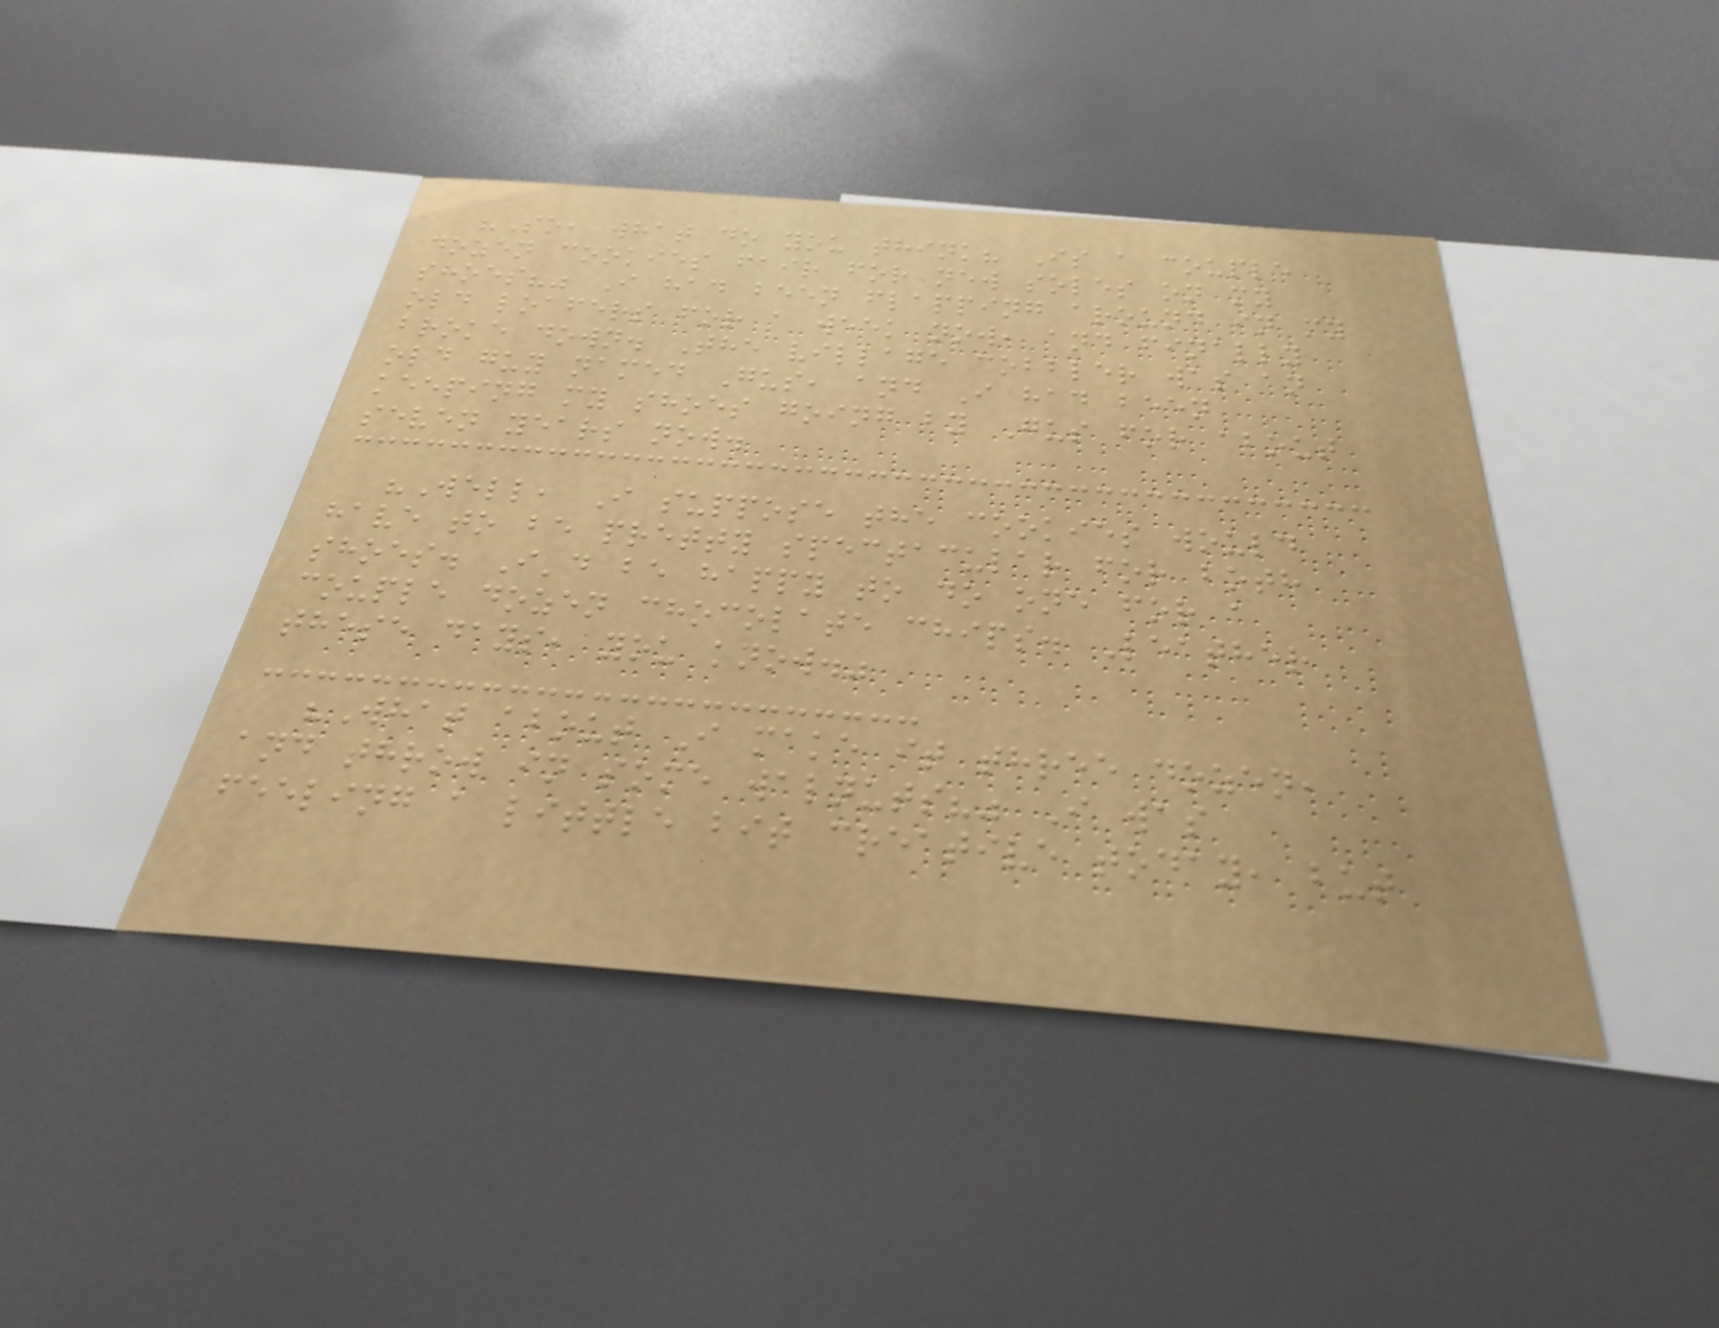"So, what do you think? Is a couple
dozen cookies fair for new soles on my
shoes?" I had been flapping around in my
old loafers for a week now, and finally
broke down. The village cobbler was an
old guy named Gus, and I had been
keeping my shoes going by Gus for about
seven years now.
"Well, I suppose the cookies would
have to be pretty spectacular for both
shoes. I'd be happy to do one for a
couple dozen chocolate chips. Leather
these days, you know."
"What about I make it three dozen,
and throw in some walnuts?" I was
feeling a little bit creative today, but
